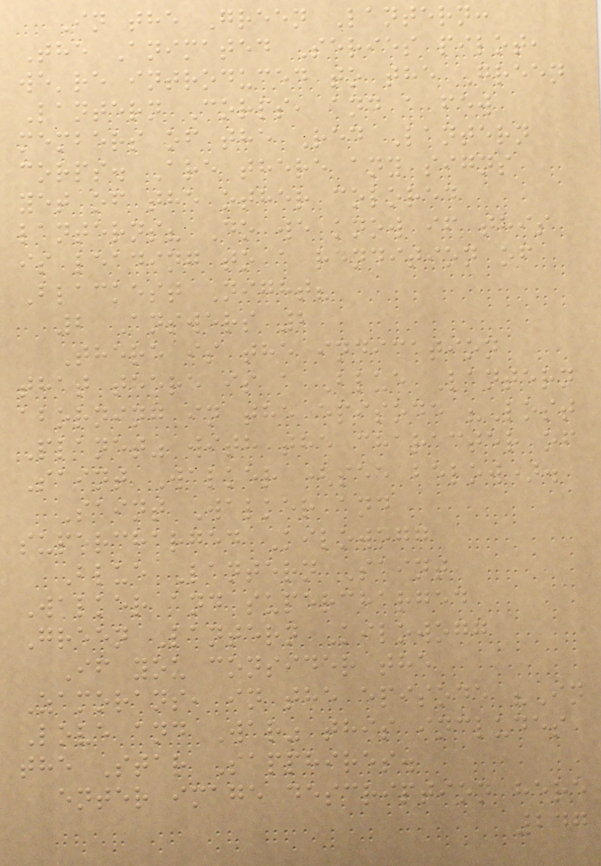In the Green Lantern:
The Animated Series pilot,
we're introduced to the Green
Lantern Corps, and a few
members of the Red Lantern
corps. Are there any signs
yet of the other colored
lanterns? Do we know if this
is leading to a rendition of
Blackest Night?
2 Answers 2
There is the indication
that there is a Blue Lantern
aborning in the episode "Lost
Planet" with the character of
Saint Walker (see below).
Saint Walker and
supercharged Kilowogg
Blue Lantern Saint
Walker and supercharged
Green Lantern Kilowogg
If you consider the
Zamorans, in the episode "In
Love and War" this includes
the Star Sapphires.
enter image description here
247
